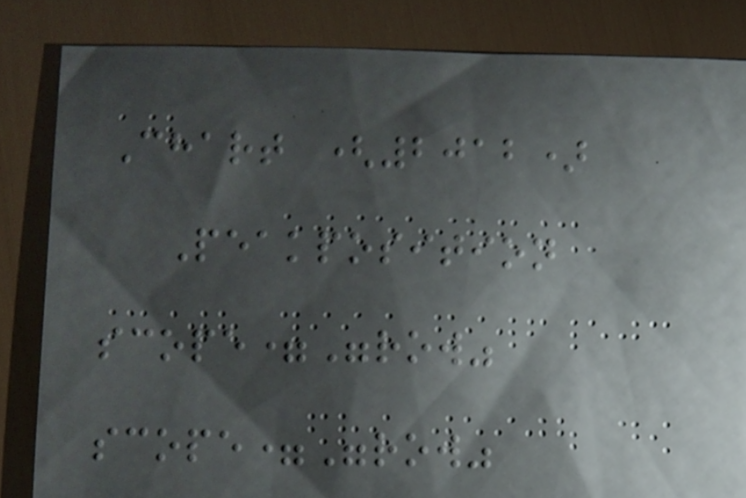Chart (2012)
Peakposition
scope="row"
scope="row"
